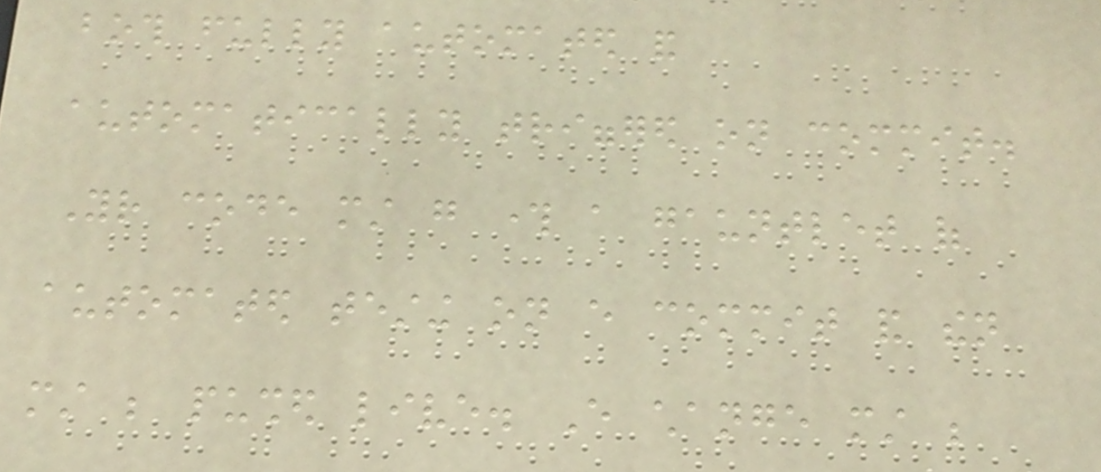both fully automated and
automatically triggered on commit.
Your code must go through a gauntlet of
automated testing on every commit and then
must be pushed live. Every change must be
